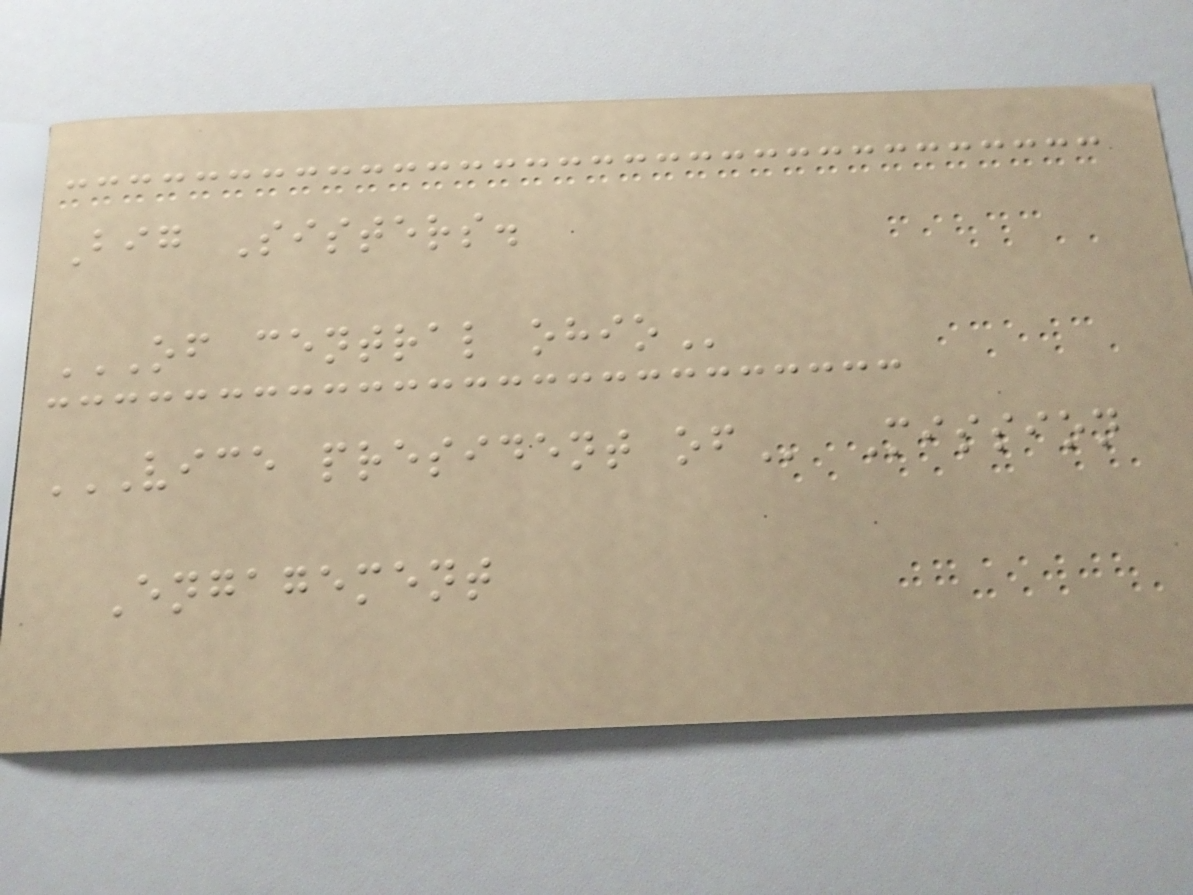Big Sisters.
OF CENTRAL OHIO
VICE PRESIDENT OF Mission
Engagement
